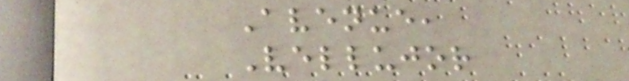Avenue,
Vellujor
